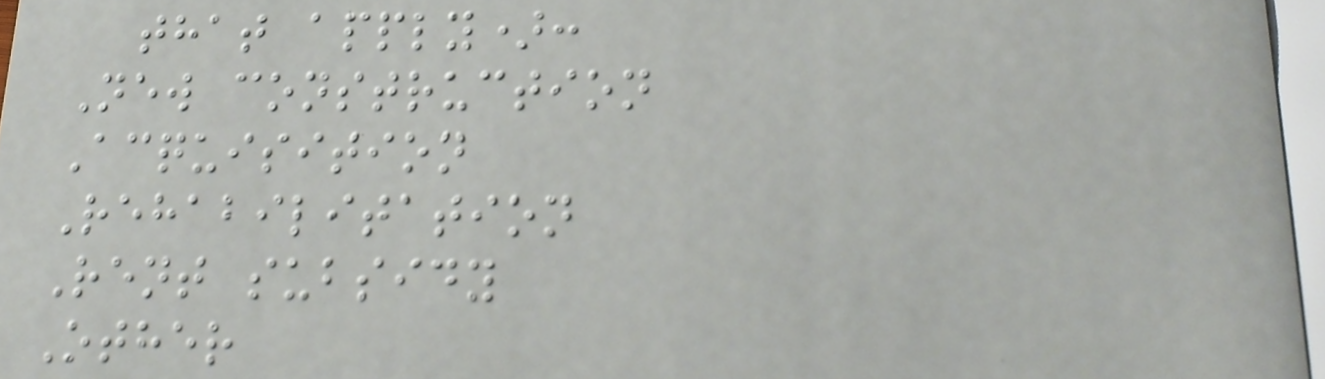that apply):
New construction
Acquisition
Rehabilitation
Rent subsidy
Other
